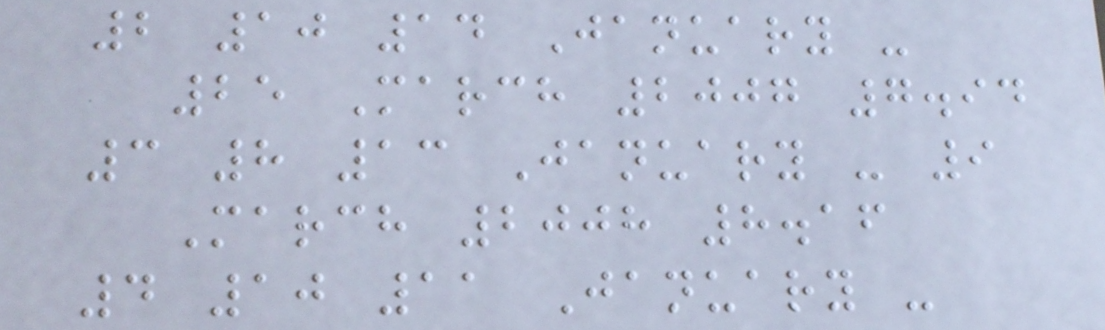2 10 14 January -
25 March 2007 7.94
3 8 13 January - 9
March 2008 8.16
4 10 11 January -
